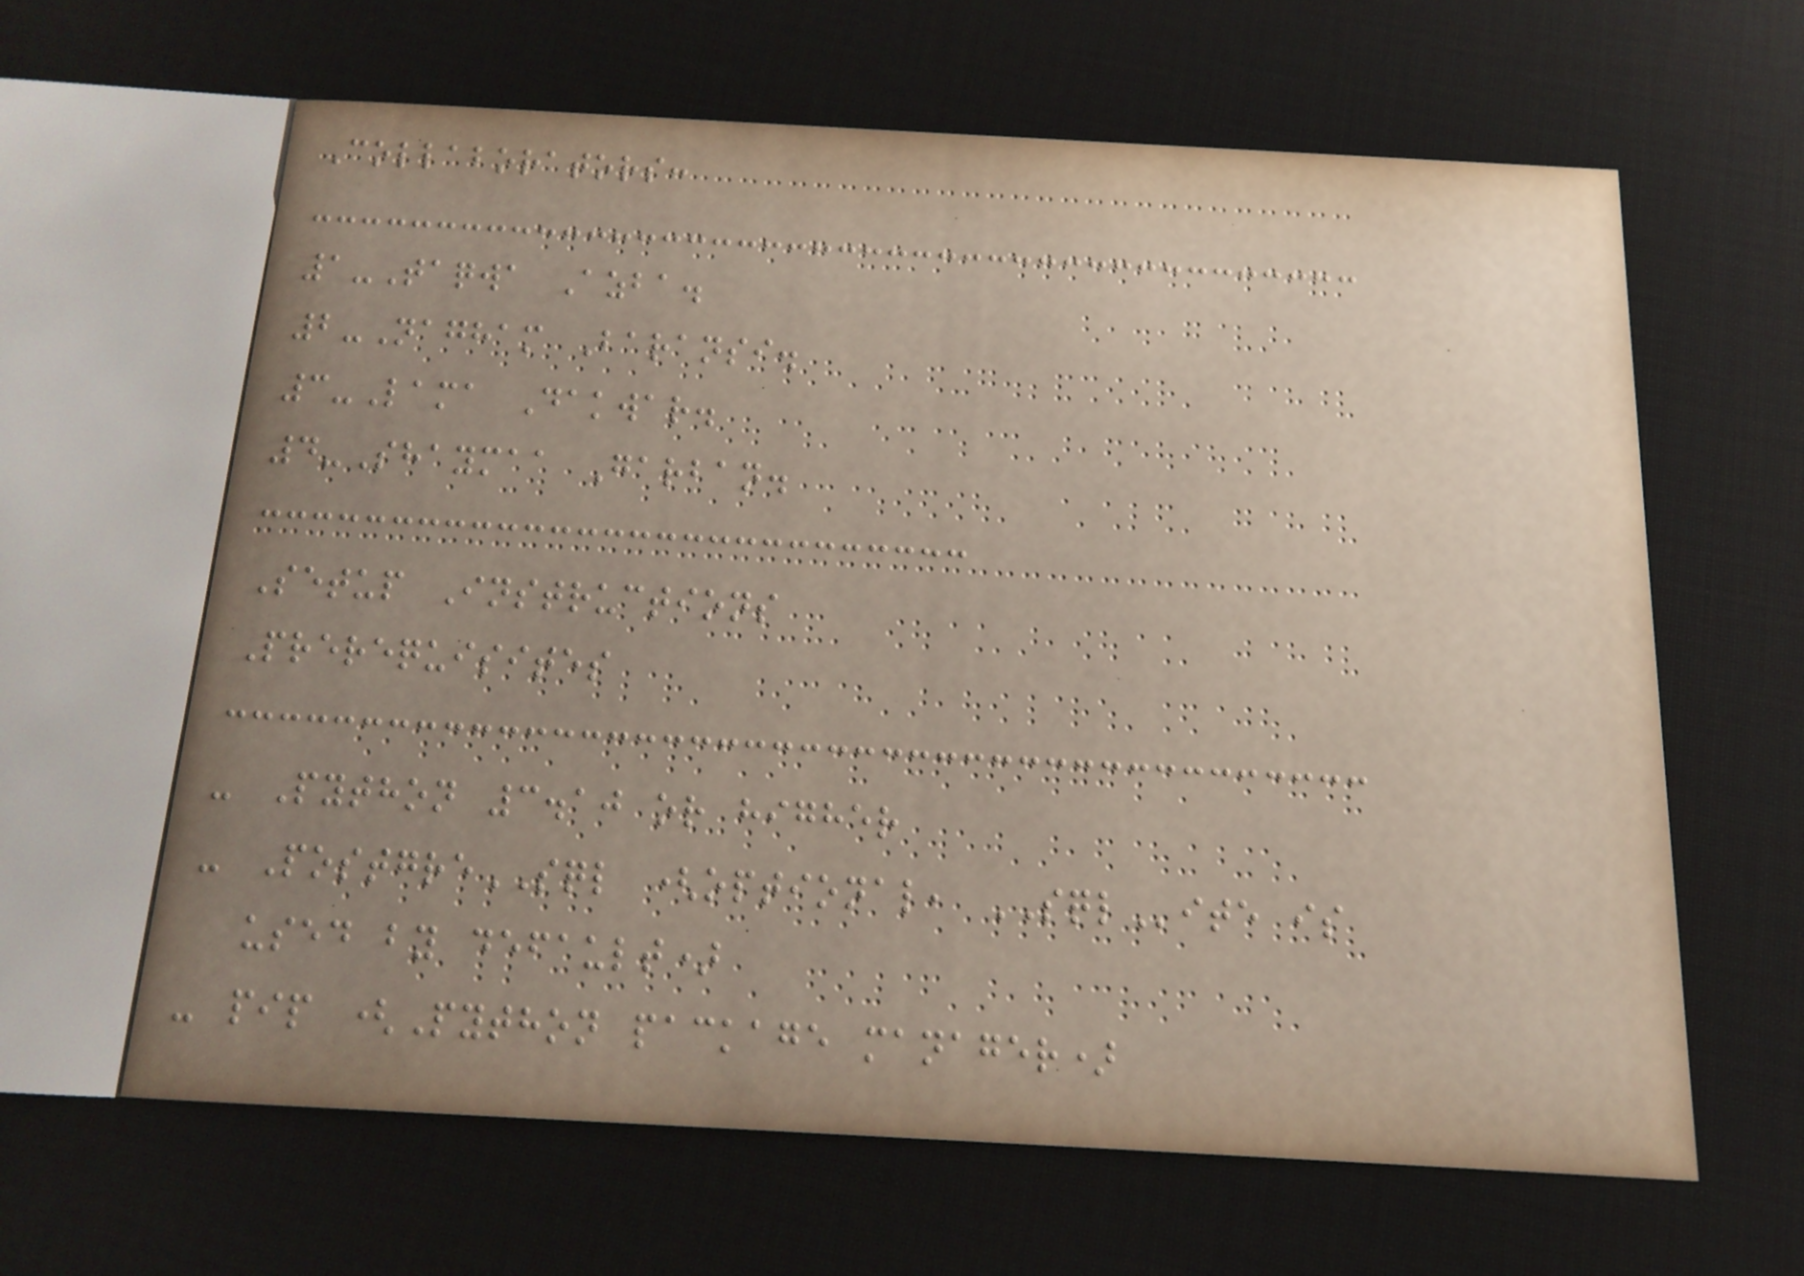Collaborators:
1-Taqwa Azba.
2-Nagham Baransi.
3-Lama Dakwar.
4-Shaymaa Garban.
Setup Instructions
Prerequisites
- Python 3.10 or higher
- PostgreSQL (optional, SQLite is
used by default)
- pip (Python package manager)
